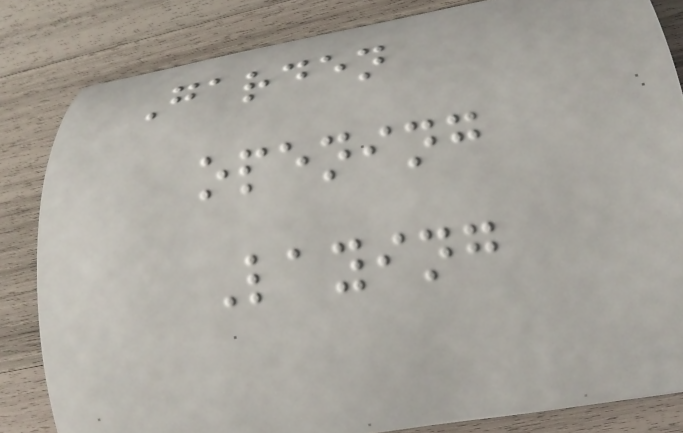Garden
opening
Laying
